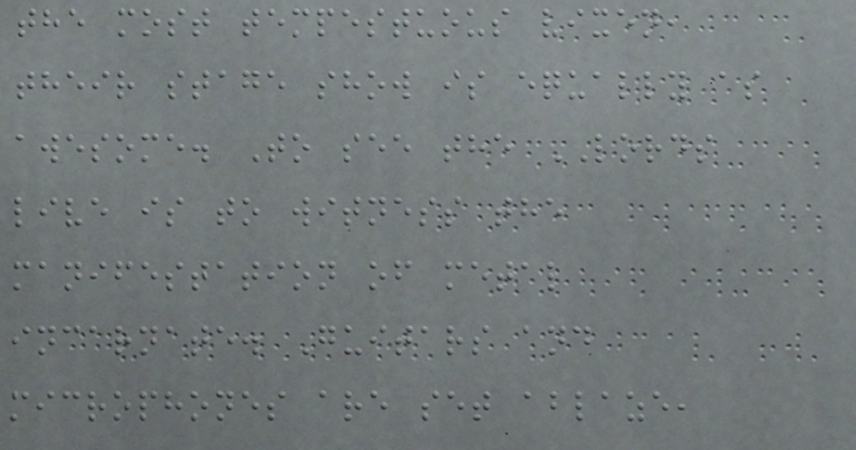the most tempestuous vixen,
their stage show is equally as
awesome. To see the LORDS
live is to witness the
manifestation of metal
incarnate. Guitars and
microphones are set ablaze,
